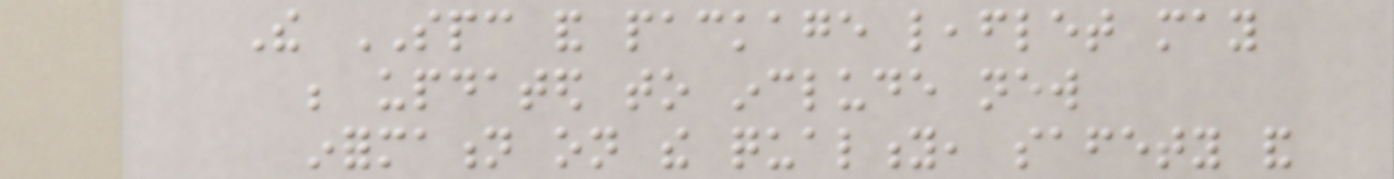The SPC and package leaflet may
be updated to include new
information on the quality, safety and
